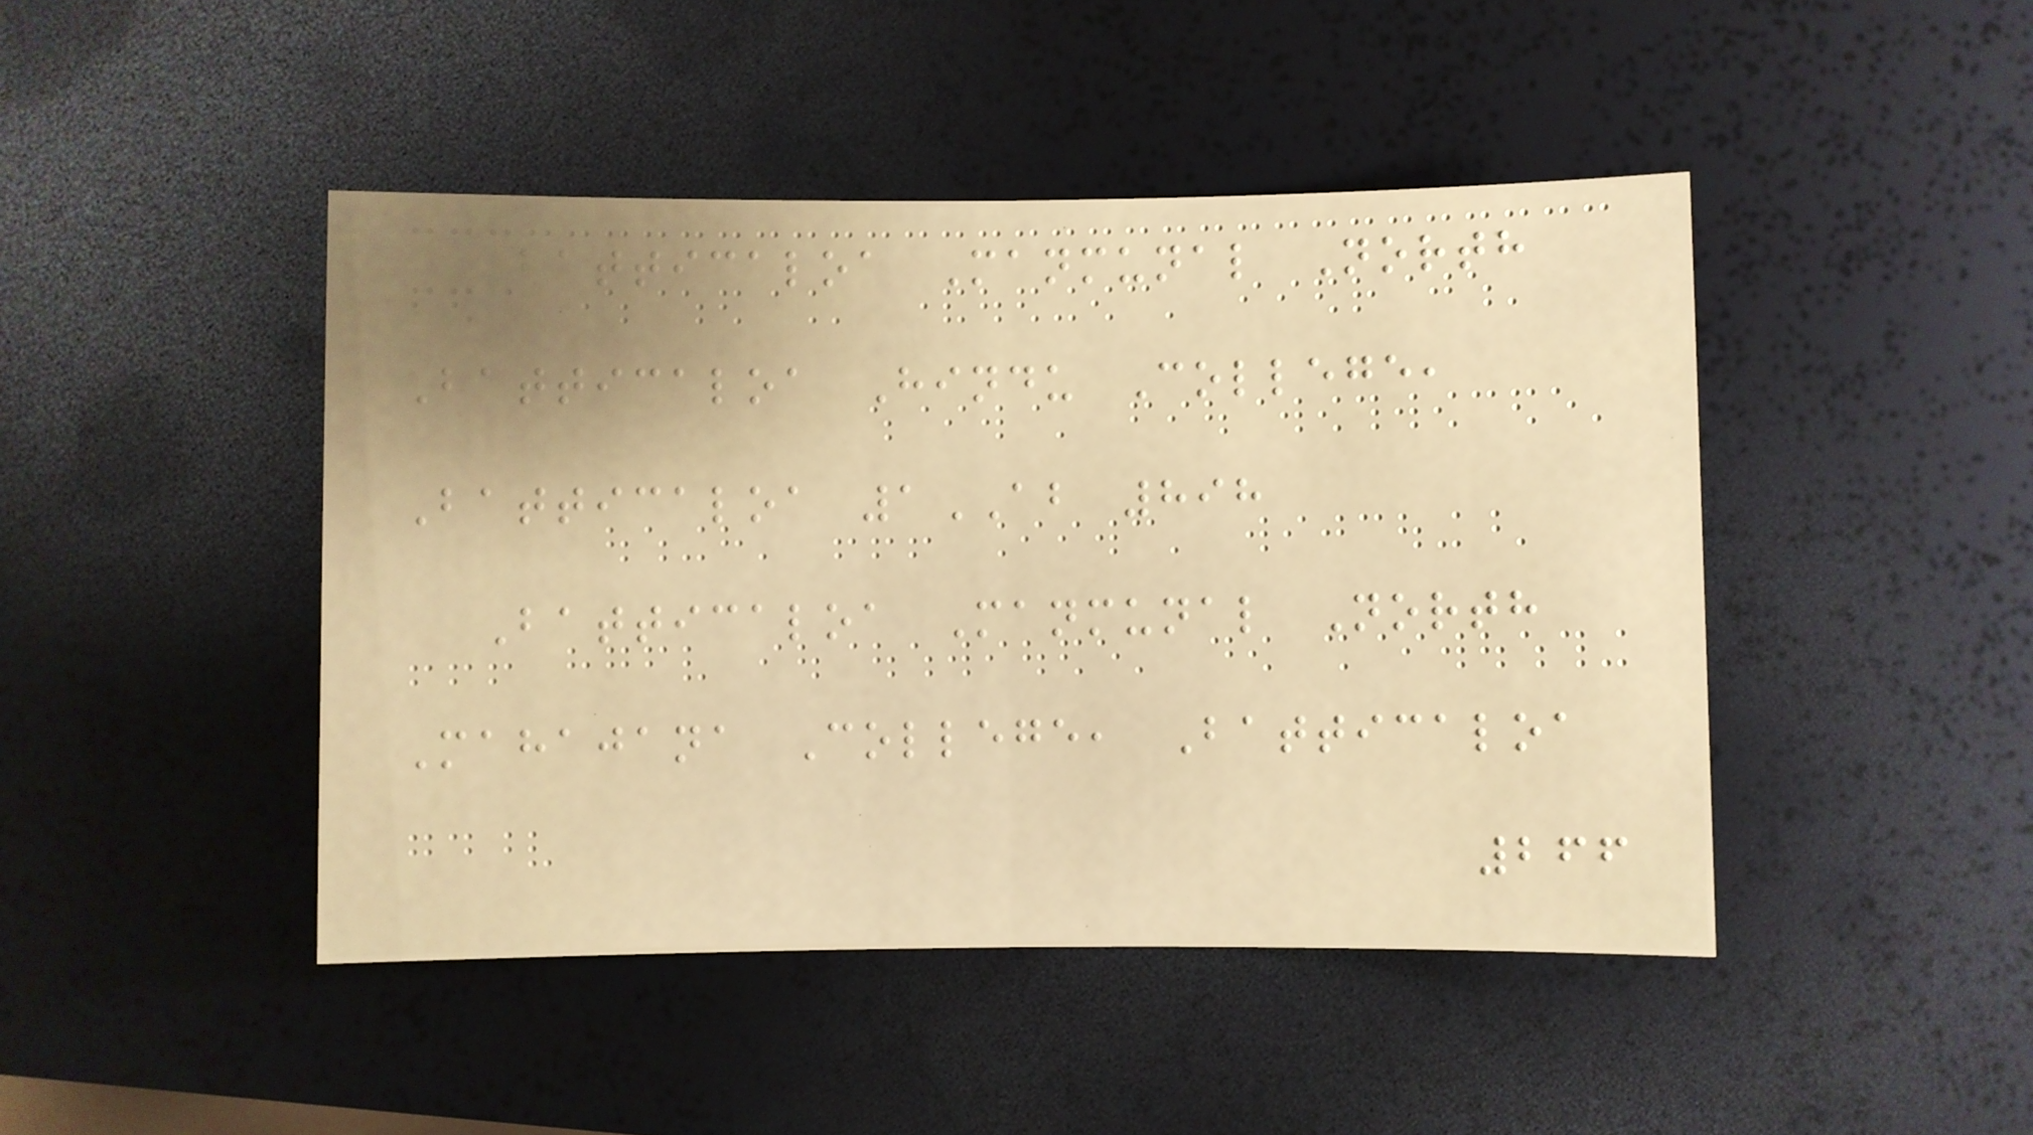Batticaloa Manmunal North
Batticaloa Hindu College,
Batticaloa 1AB 898
Batticaloa Manmunal North
Mahajana College, Batticaloa
266
